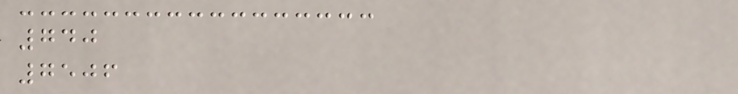740
7506
